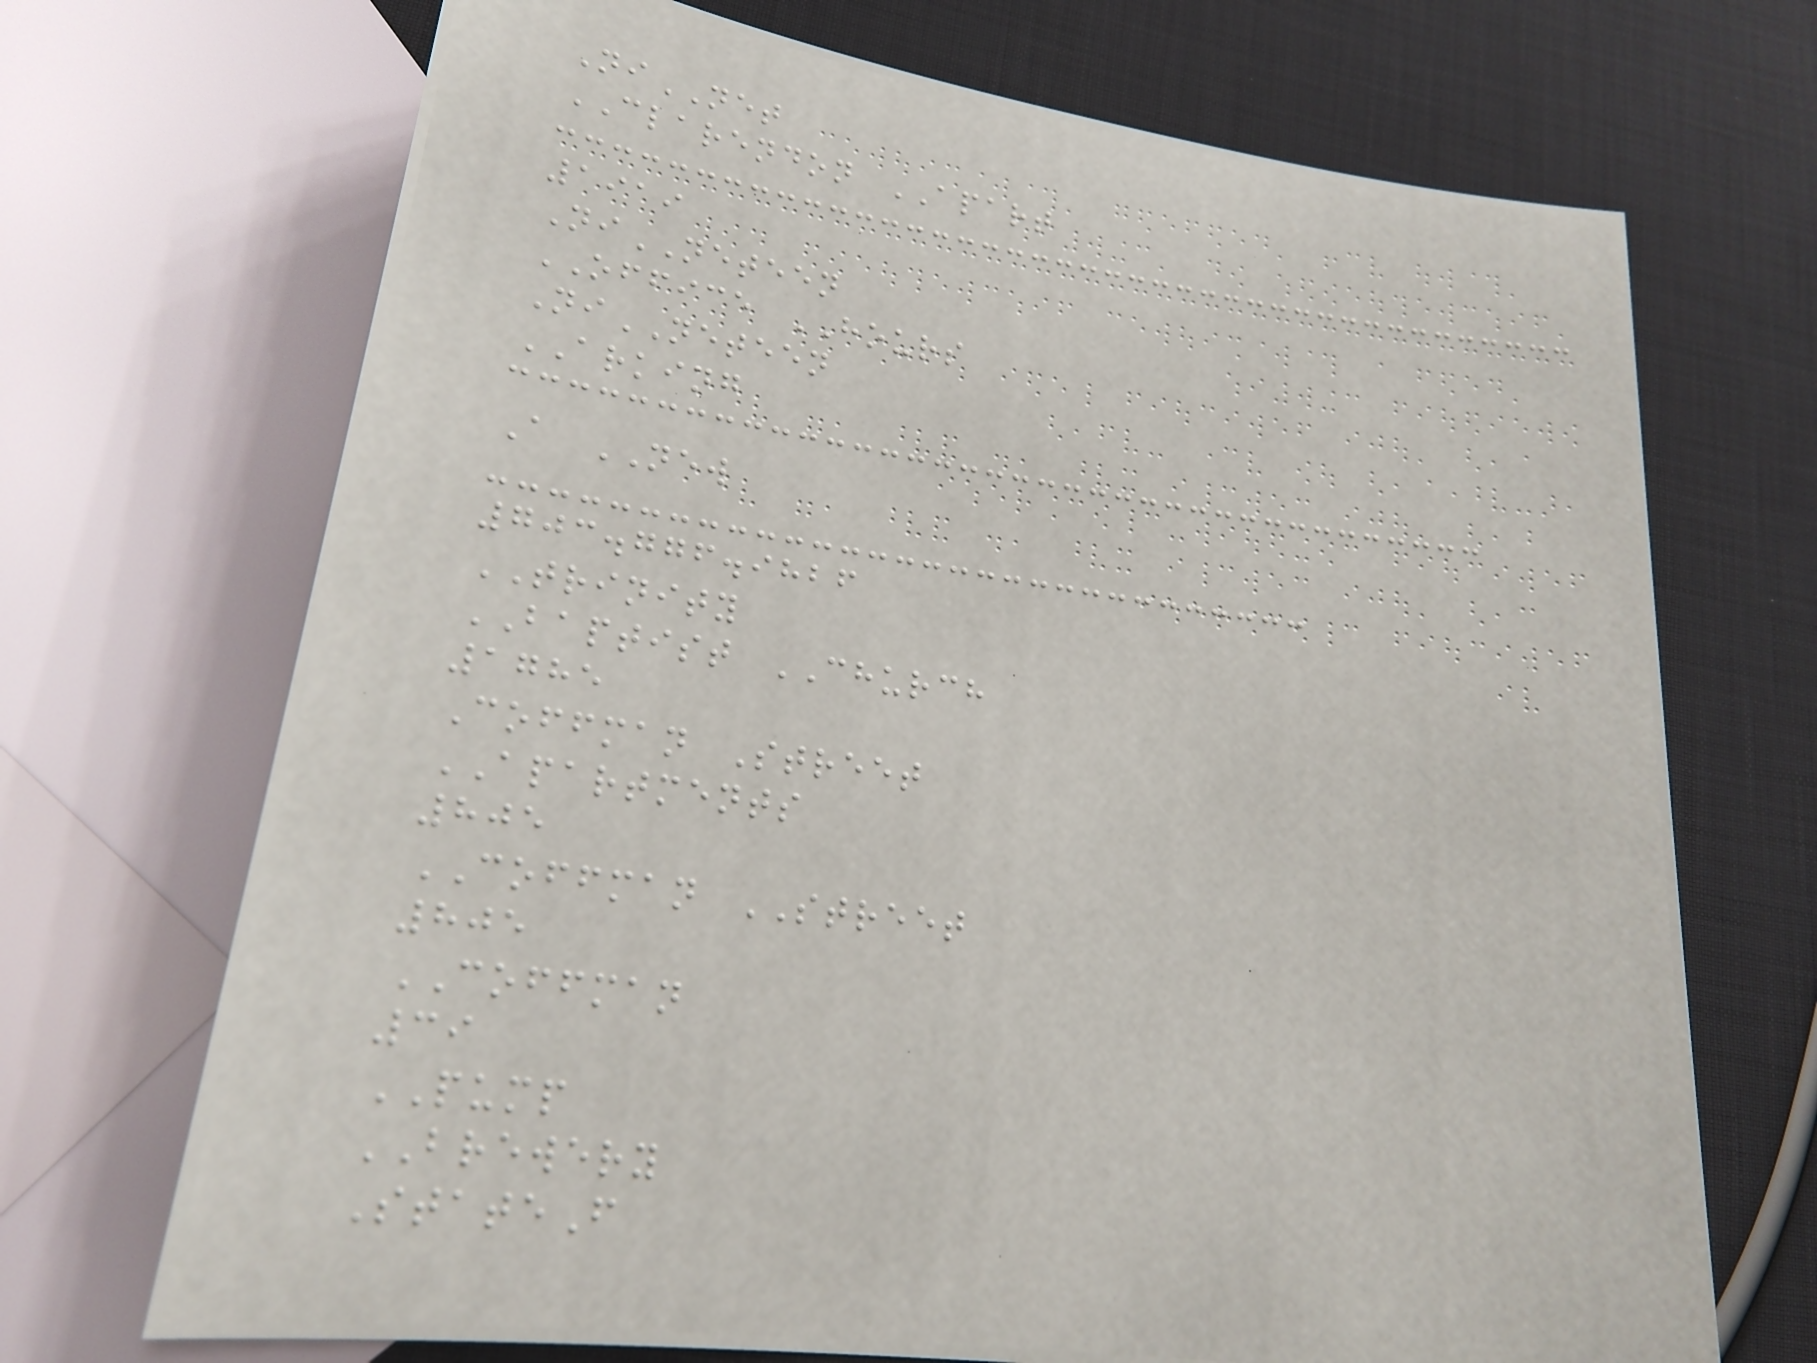NiNET
CLARENDON APART
1919
NiNETEEN
OFFICE HOURS
NiNETEEN
ARKING
A NEW
703.776.9826
TRINITY
BAPTIST CHURCH
1785
Coffman Street
APARTMENTS
805
COFFMAN STREET
805
COFFMAN
39
PUMP
BREWERY
StateF
